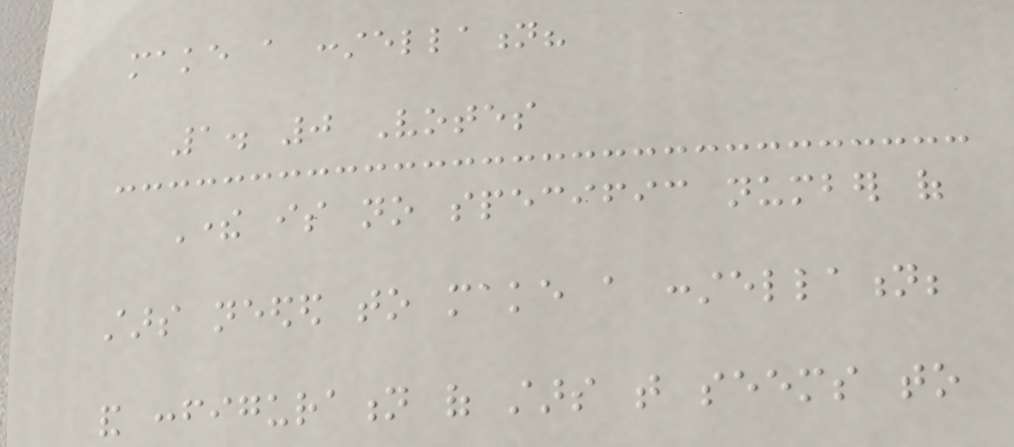make a constellation?
1. 0 Votes
There is no specific number of
stars needed to make a constellation;
and configuration of stars that seems to
